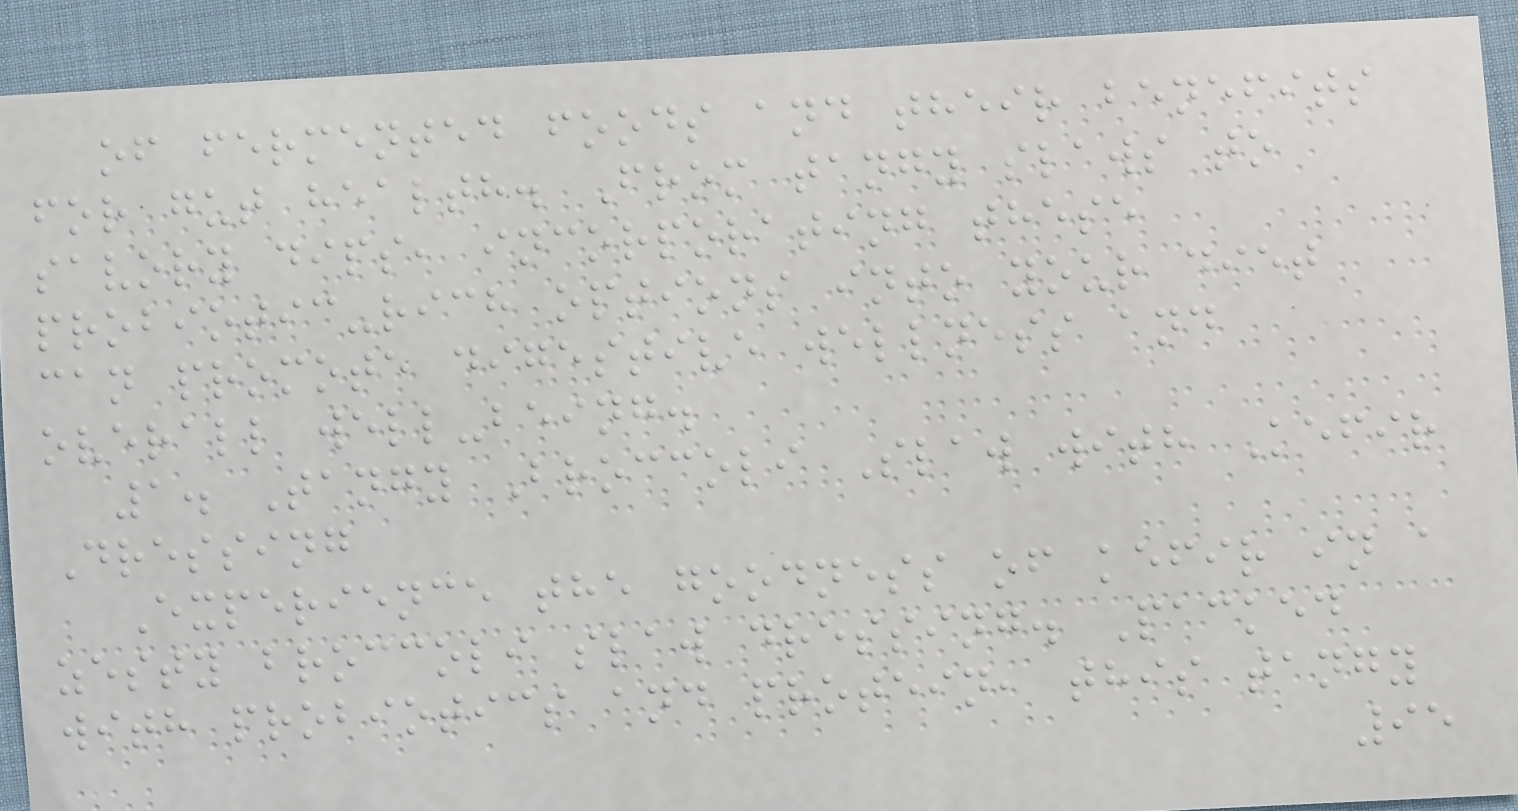of fermented foods and their benefits
for gut health. From tangy slaws to
savory dips, incorporating these
probiotic-rich options into your diet
can promote digestive wellness and
overall well-being.
1. Tangy Broccoli Slaw with Kefir
Dressing
Experience the goodness of kefir in a
zesty broccoli slaw dressing. Packed
with probiotics and protein, this tangy
95
